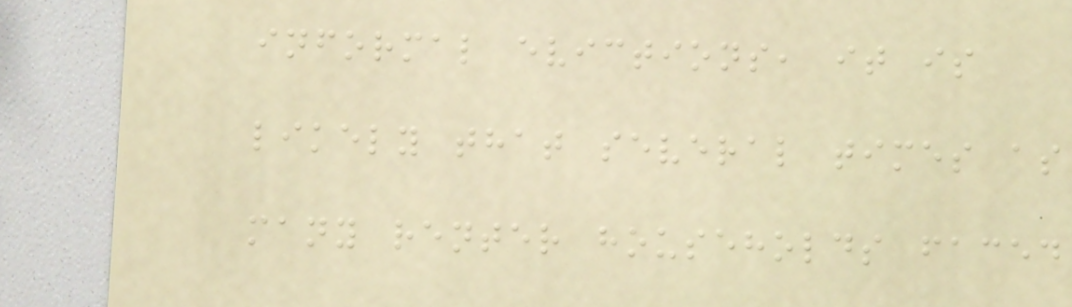informal evictions, it is
likely that several times as
many renter households faced
